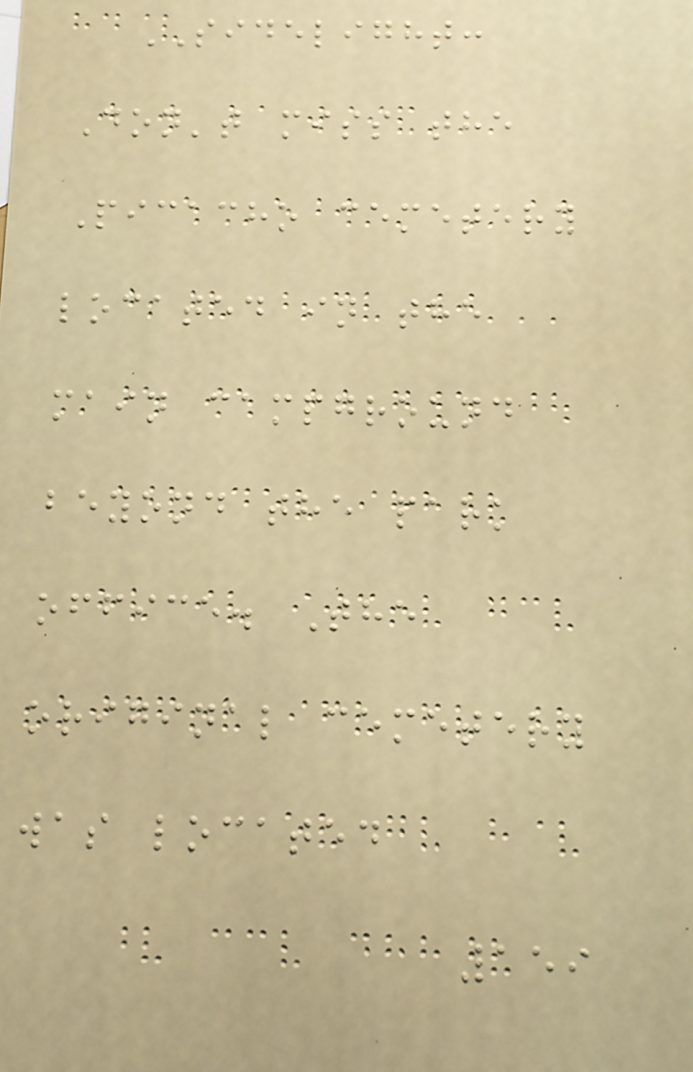SIDELIGHT:
Don't miss the
Picacho cemetery
located in the
main campground
beyond the park
office. The
original cemetery
was located
159
